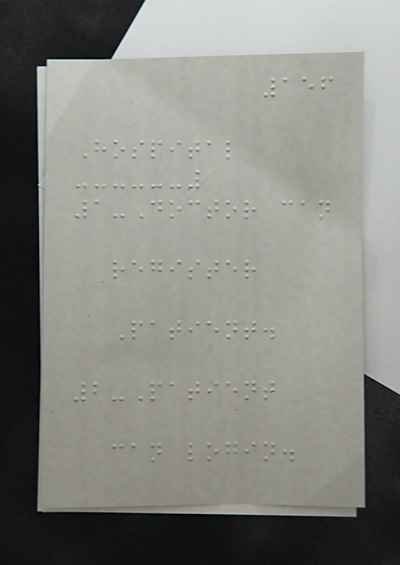156
Hospital
1-Doctor can
register
Patient.
2-Patient
can login.
